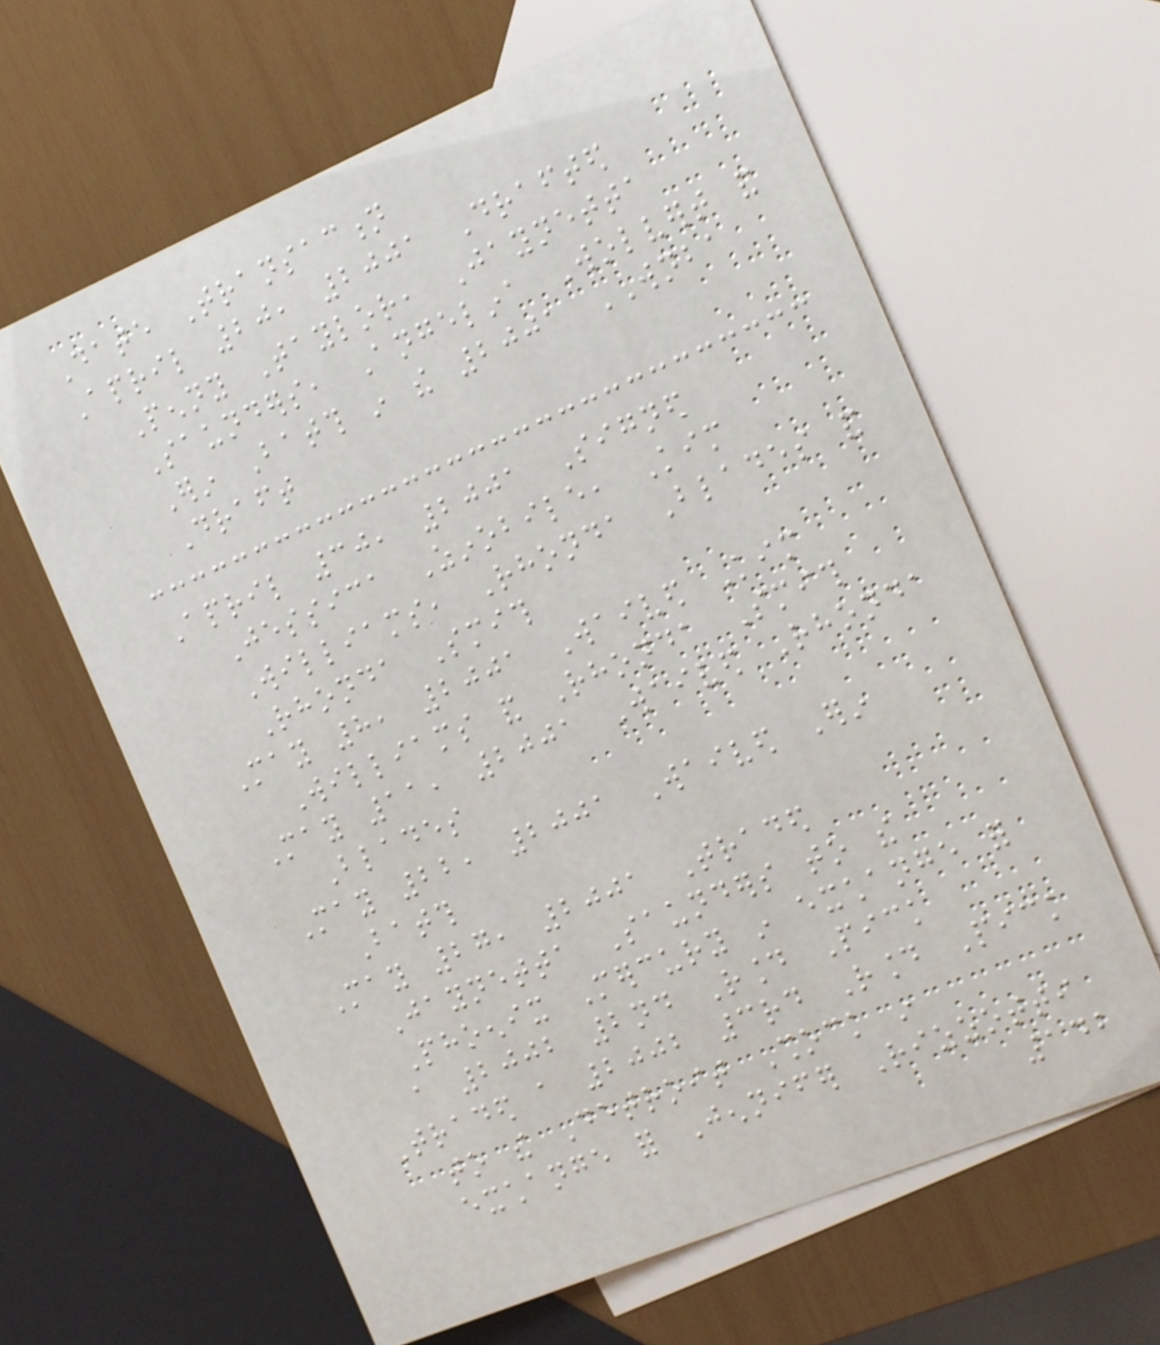Date Transaction
April 20, 2001 Drafted
Penny Taylor, Jaynetta
Saunders, Angelina Wolvert and
Erin Batth in the 2001 WNBA
Draft
April 30, 2001 Signed
Jessica Zinobile, Kim
Williams, Rhonda Blades and
Rhonda Smith
May 8, 2001 Waived Kim
Williams and Rhonda Smith
May 11, 2001 Waived Rhonda
Blades
May 22, 2001 Waived Erin
Batth
May 27, 2001 Traded
Jaynetta Saunders to the
Phoenix Mercury in exchange for
a 2002 2nd Round Pick
Traded a 2002 3rd Round Pick
to the Detroit Shock in
exchange for Jennifer Rizzotti
142
